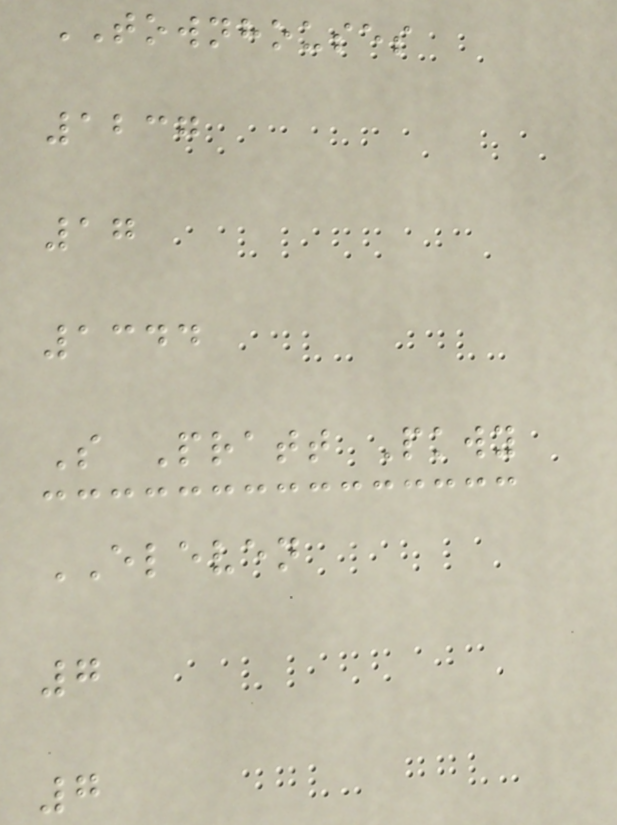TOWNHOUSES
1237
17
1344
S Pratt Pkwy
ELEVEN
7
7
